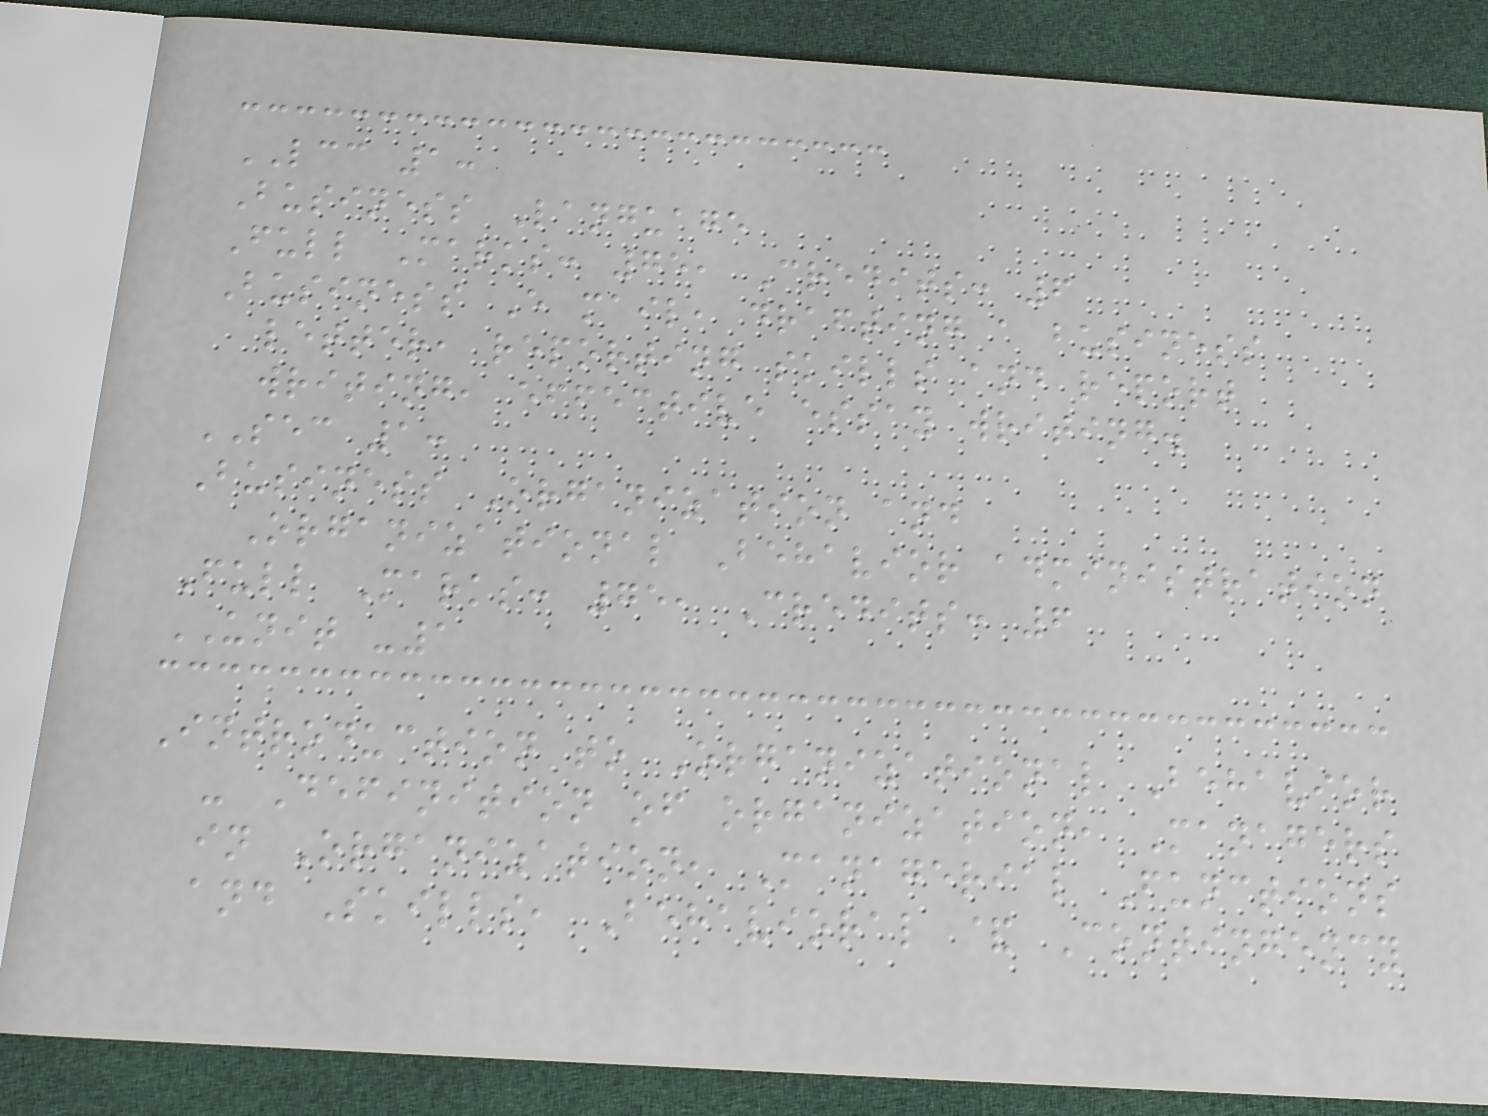LCC 1:
Business Language
Full Marks: 75, Credits: 6
Business E mail, drafting a business
letter, reporting skills and report
writing, effective essay writing.
SEC 1:
Business Organization and
Organizational Behavior administration
Full Marks: 75, Credits: 6
UNIT -1
Introduction to Organizational Behavior
- Definition of organization, Managers
in Organization, Managerial Functions
and Skills, Behavioral & Contingency
